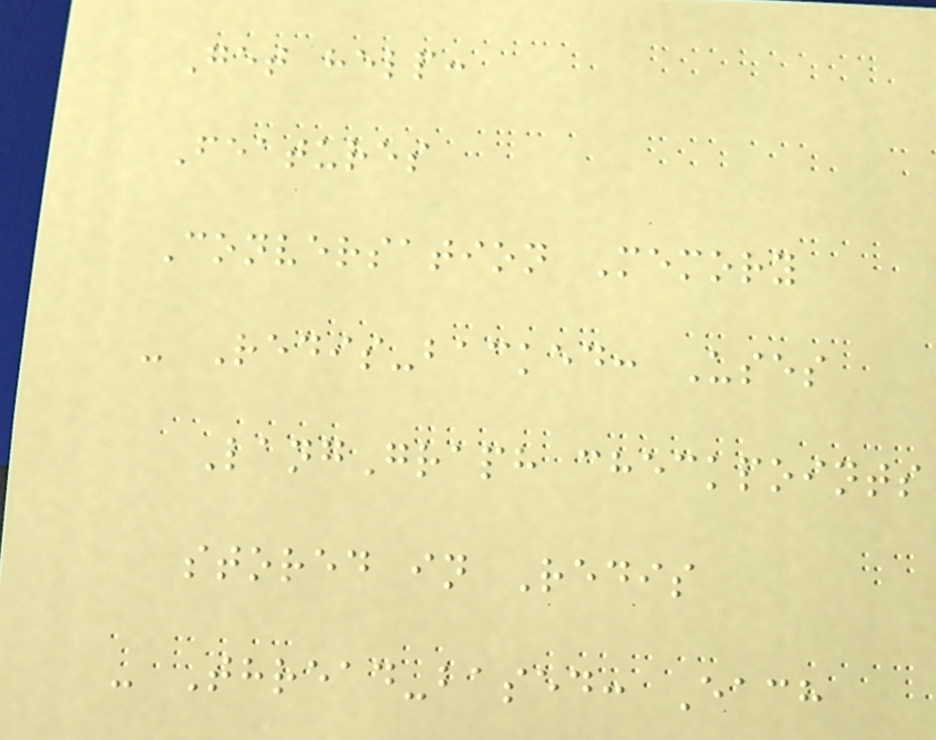Get help:
Features
Conversation Memory
- Redis-backed: Uses
LangGraph checkpoints
stored in Redis
- Thread-based: Each
